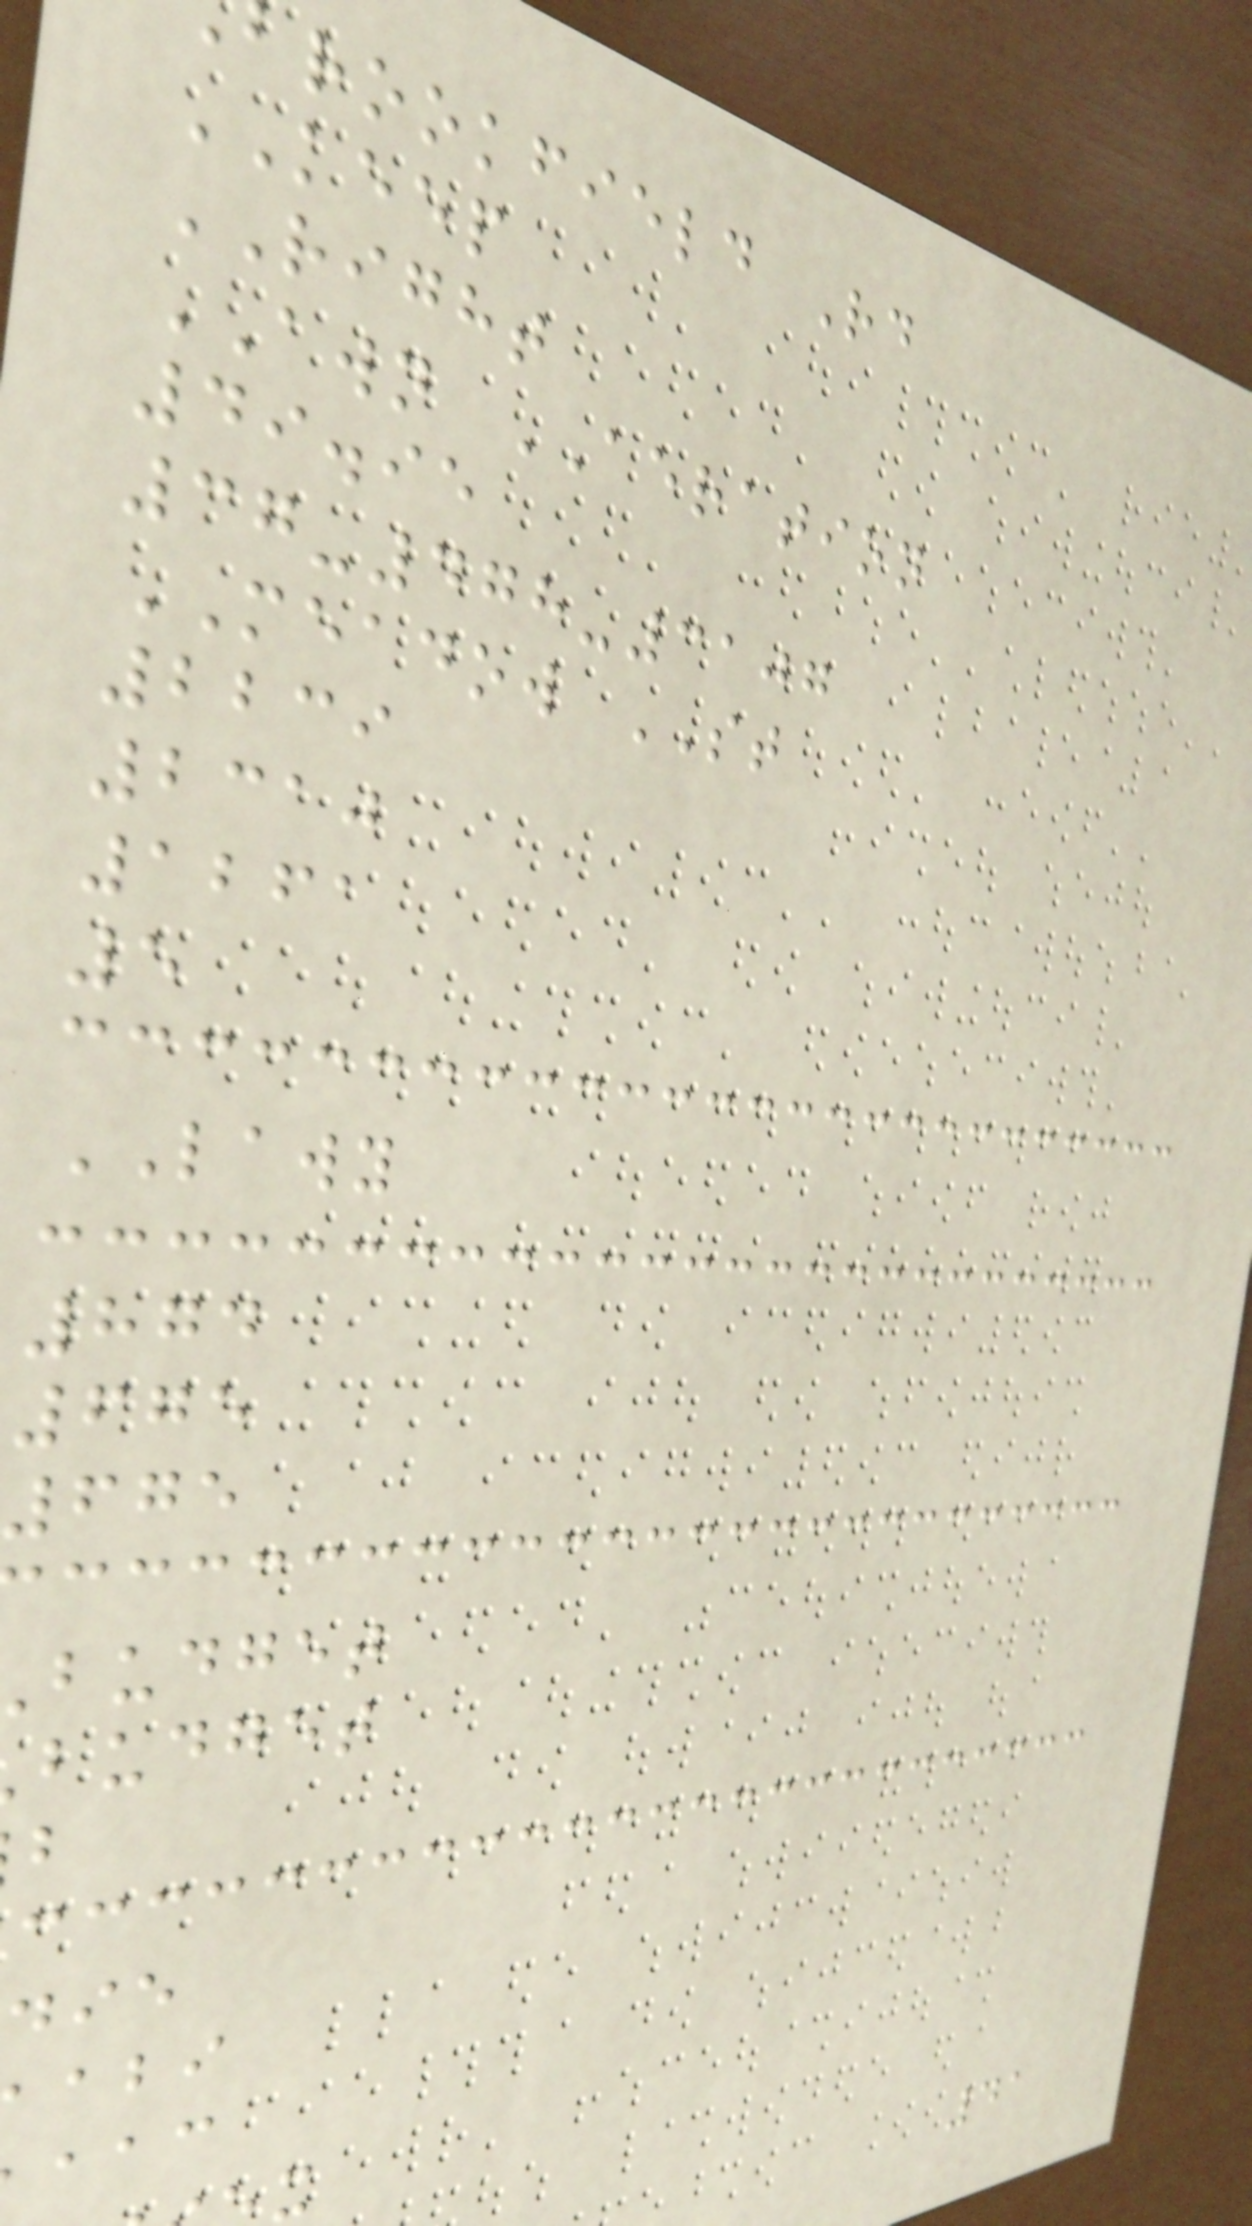rookfield Rd
KEEP
RIGHT
AWN AERATION
49.95
37-478-3107
MEADOW ST
2239
2310
1261
5
LAWY
874
675
675
budget
budget
41
